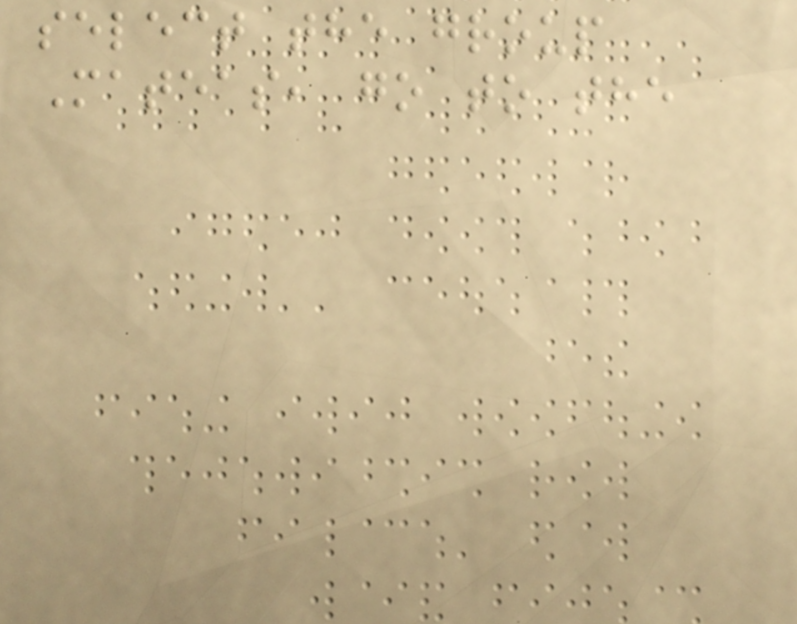select the group
Mateas, go to the
